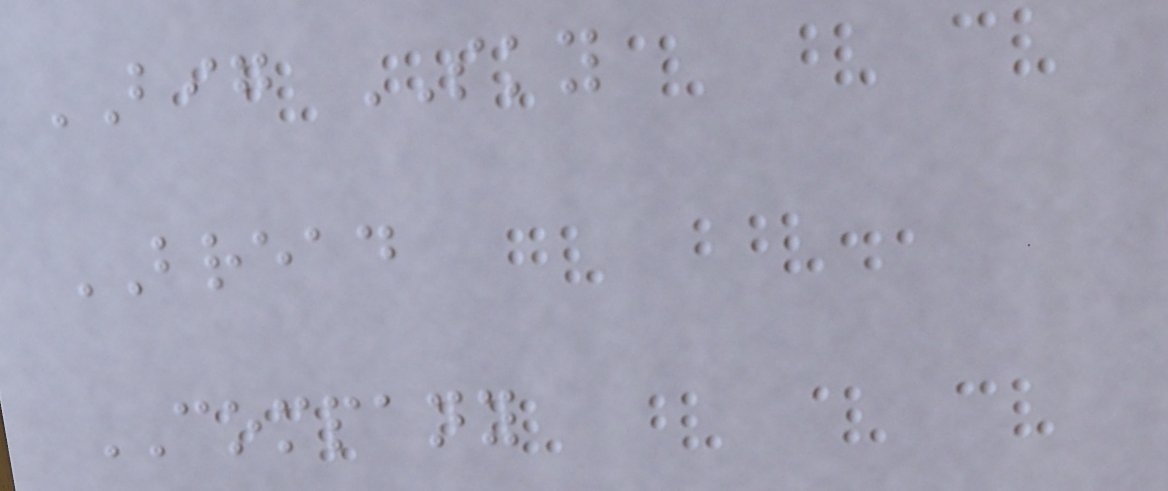BIG SKY
BREAD
COMPANY
